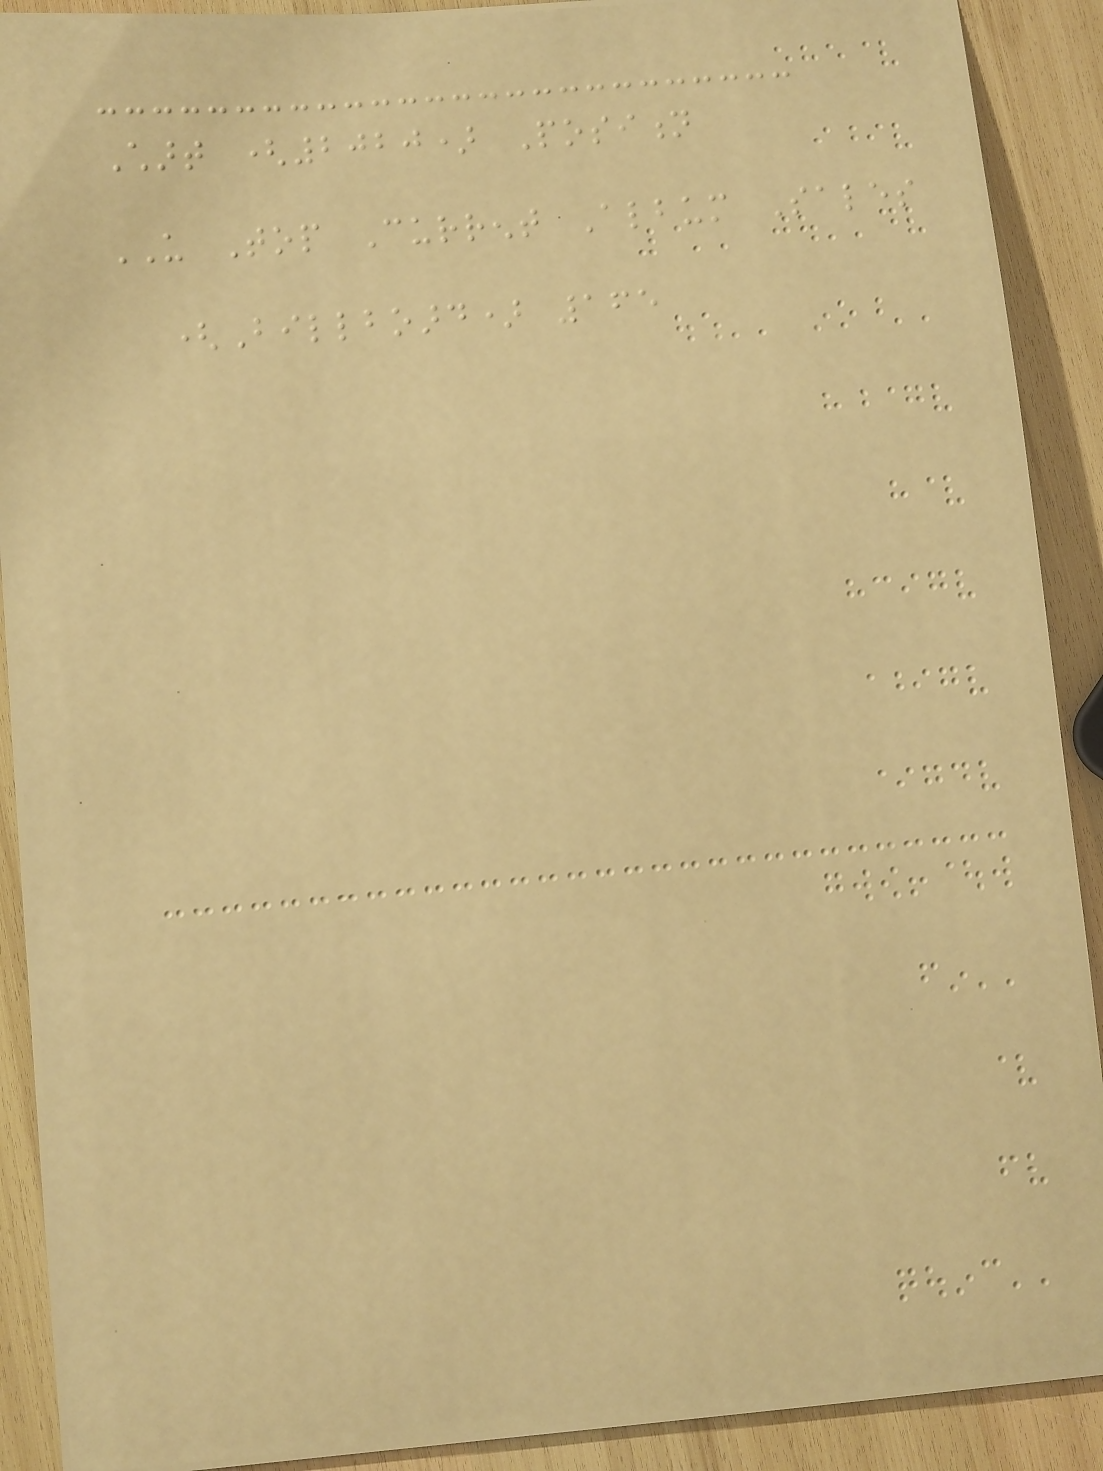Chart (2020) Position
US Top Current Album Sales
(Billboard) 165
